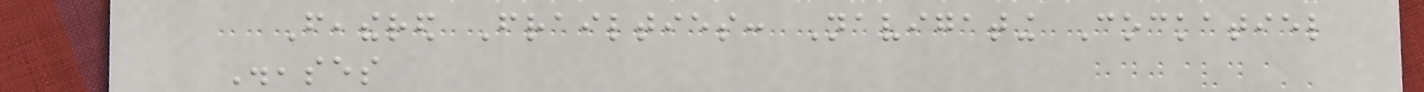Feathered Frailties: Navigating Cockatiel
Diseases
